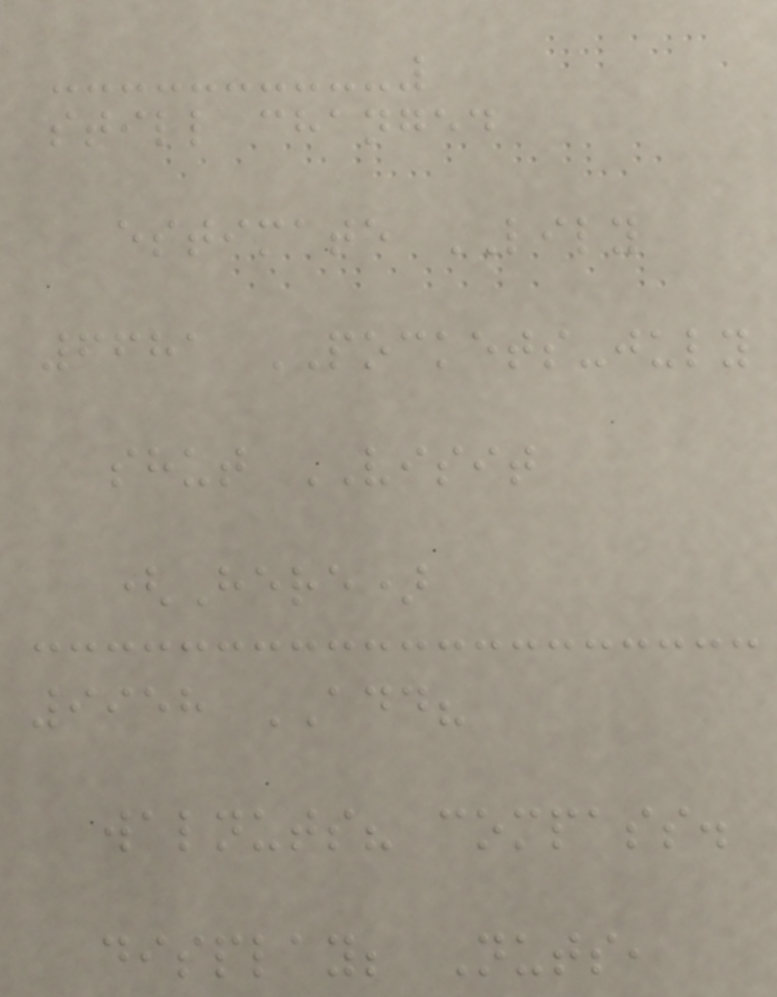still changed
estimate LILY
6681 POCKETS-july
shut VISIT
(Here)
9958 ADD?
walnuts? compass.
display; Nuts,
